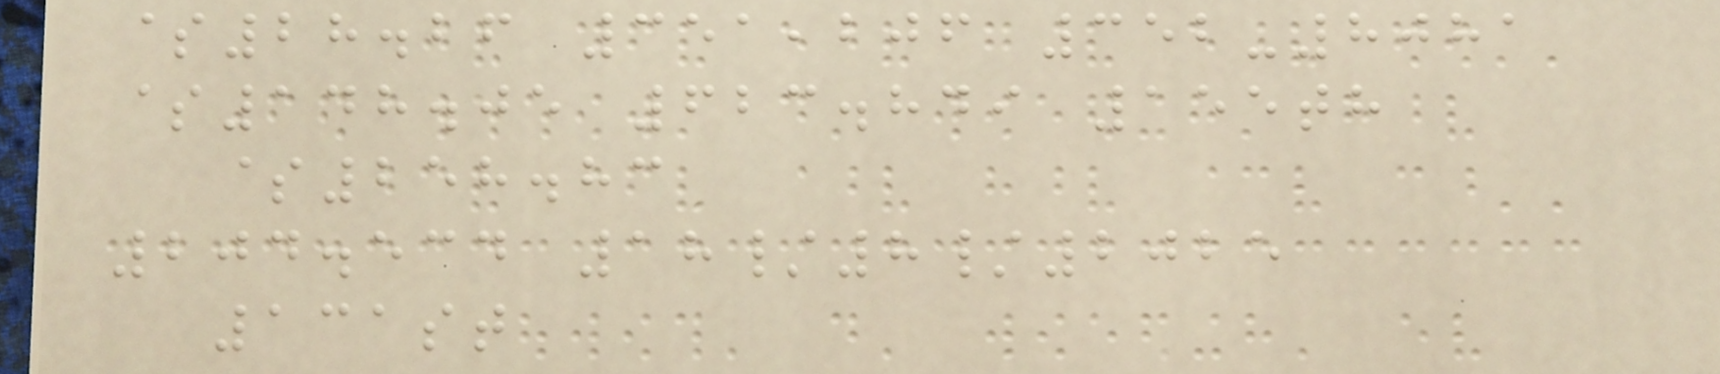$28.26 351,206 352-8081
$148.05 623.849 155th
$258.83
204.534 18/8/2025
131st
